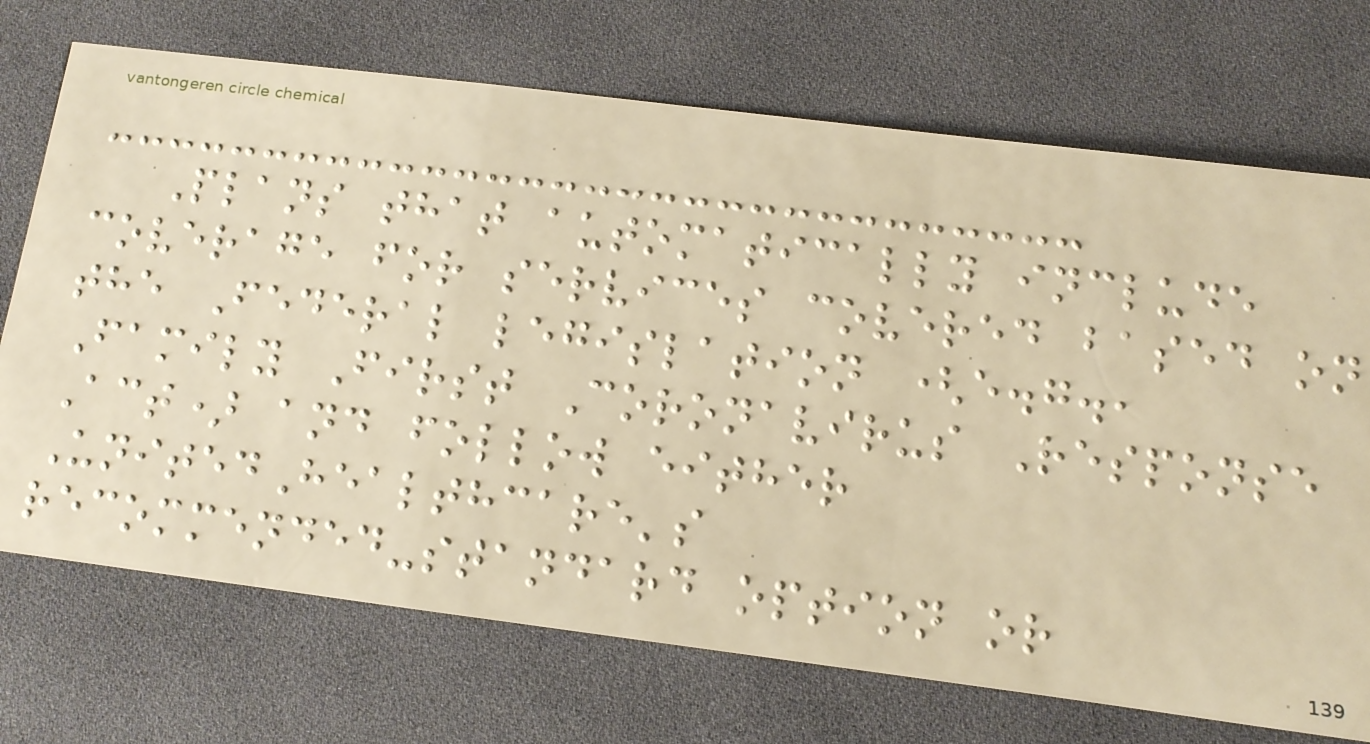Plans that automatically include
coverage for services covered based on
the Federal legislation (e.g.,
Family First Coronavirus Response
Act) and follow either
UnitedHealthcare's
recommended-standard option or
